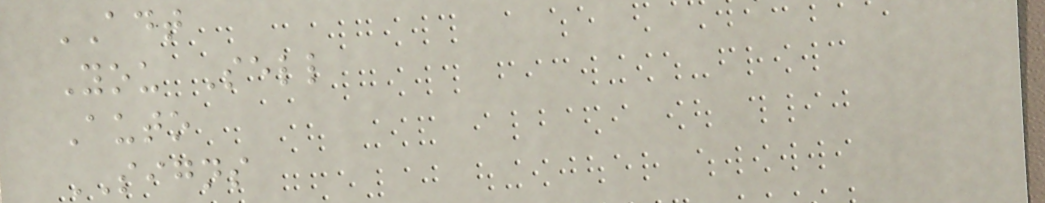ADT
You Sell
Auto
SIGNS
